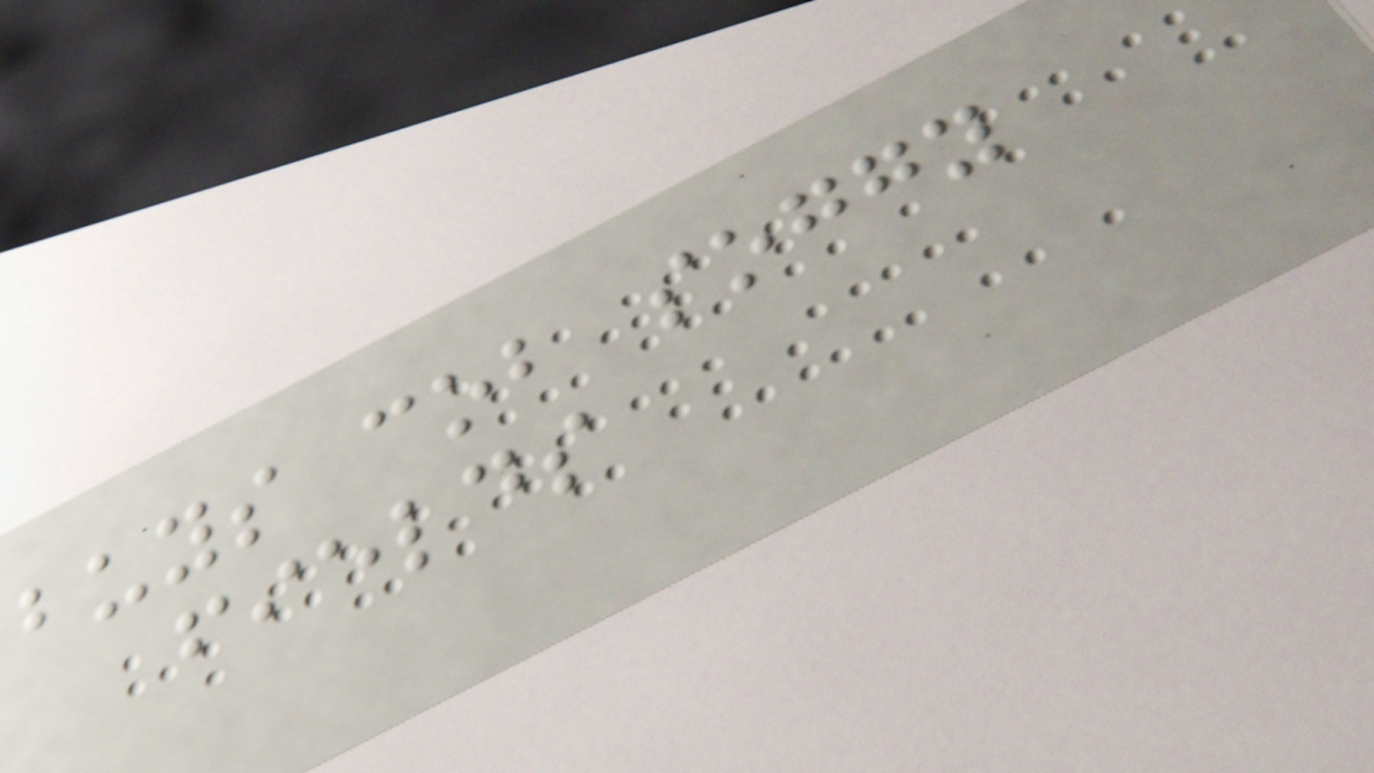buys cob soggy
fields
